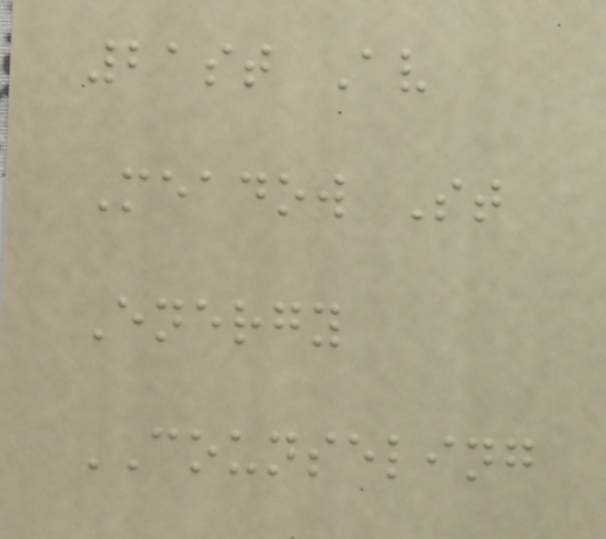21st Av
Meadow St
Energy
COUNSELING
